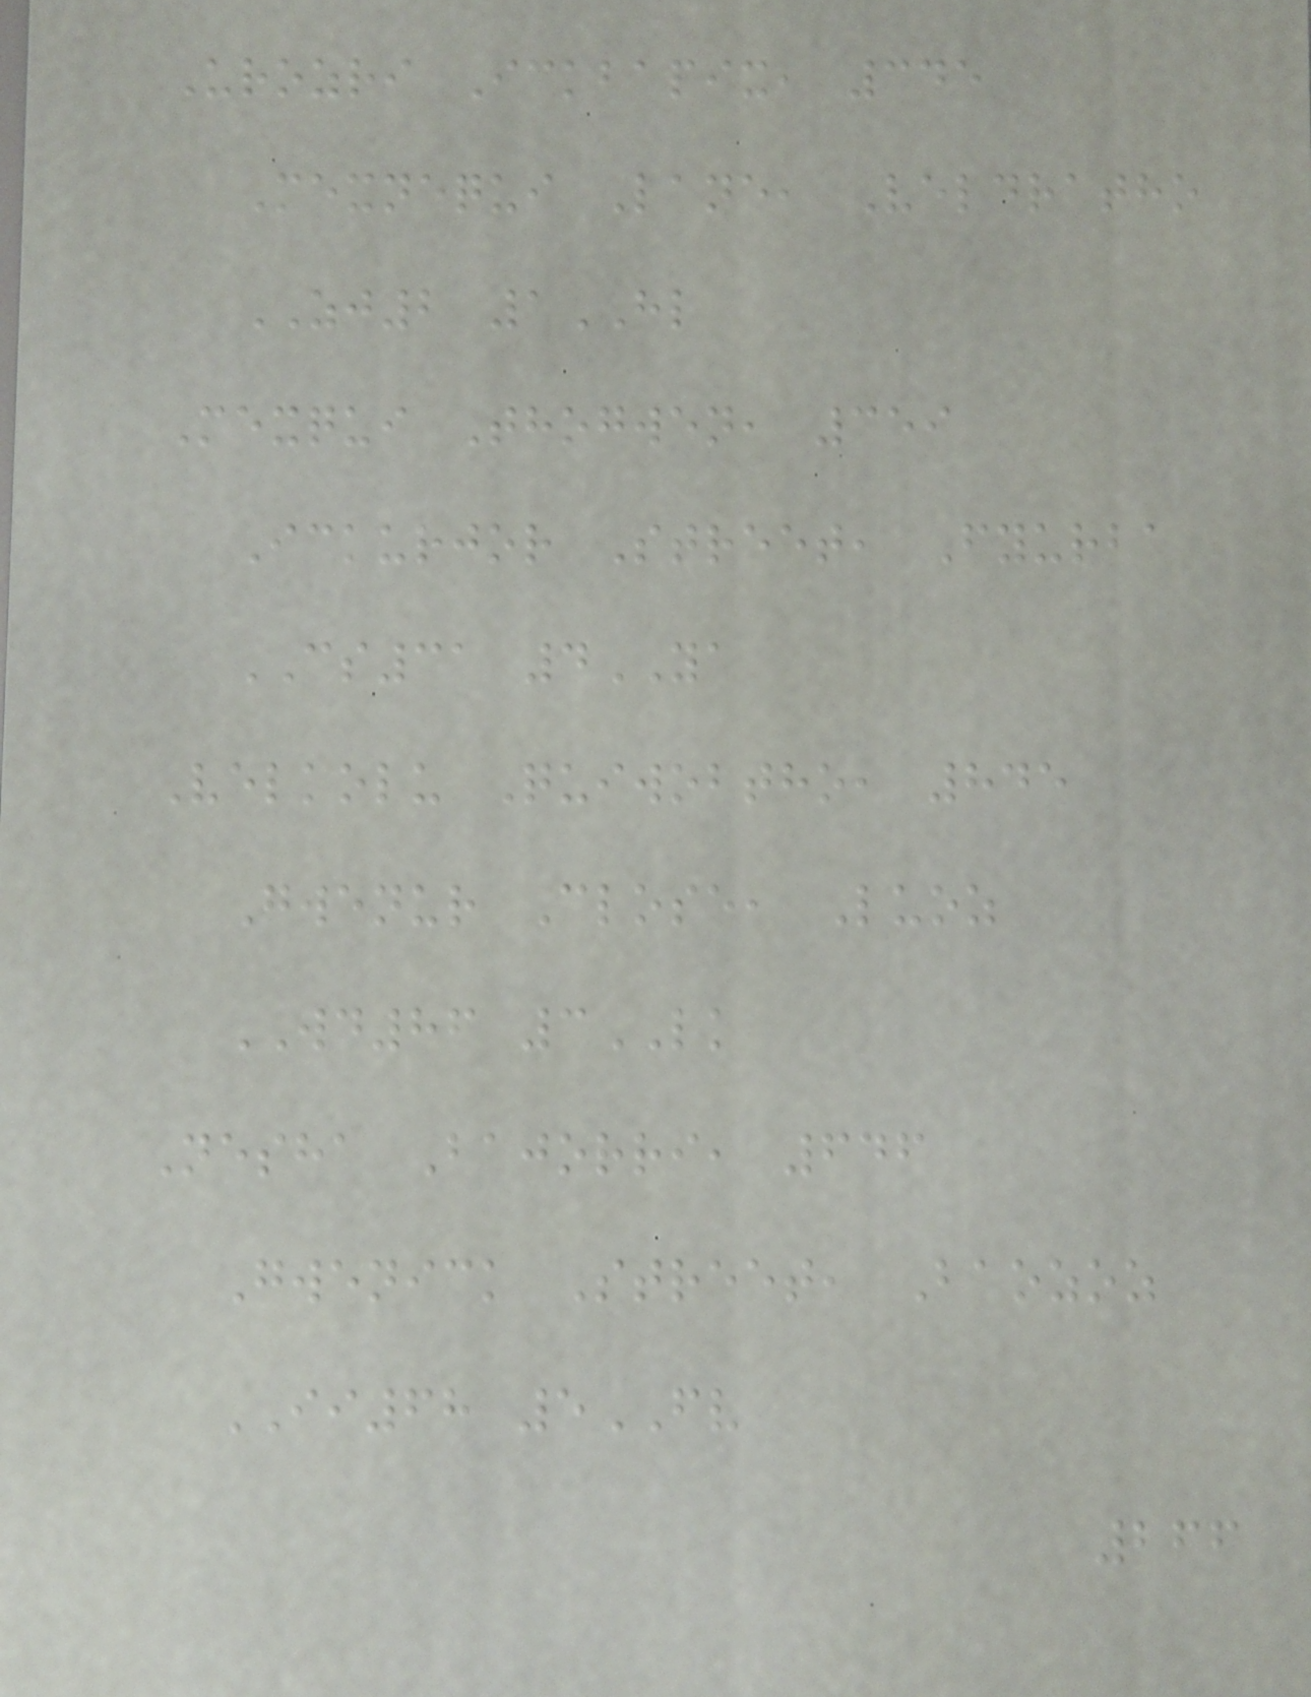Urozri Ickbapix, 345
Mexnequi Lane, Veldratho
ZJ2 1HL
Mexqui Thogwen, 359
Ickurjor Street, Fyurba
CS31 4YA
Velkolu Quiwobtho, 845
Gwenur Close, Luoz
WD86 3LK
Nesha Bajorri, 646
Gwenick Street, Baozoz
II68 5FV
266
